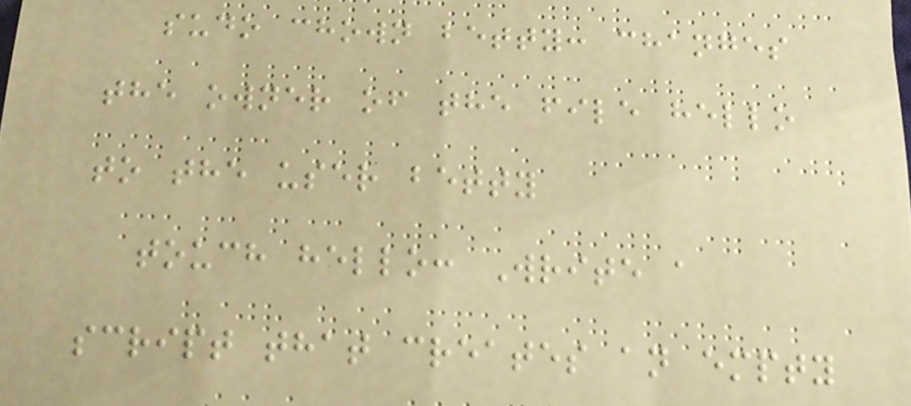sudo chown betty: changes
the owner of the file hello
to the user betty
touch hello: Write a
script that creates an empty
